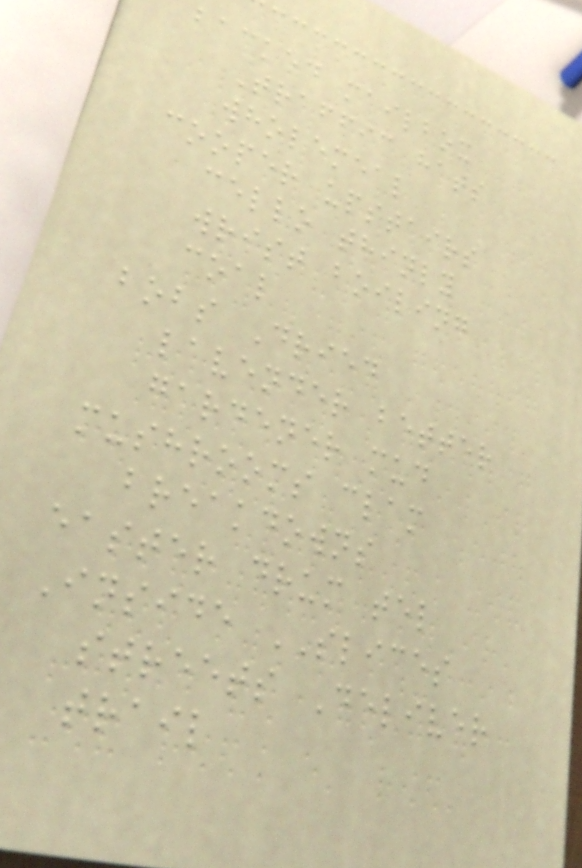backed mailbox
Traffic hats
wholemeal
cooper upstairs
cello thinly
wrist boiling
coal
bobs Dried
lavender better
gardener mud
mushrooms clam
breakdowns
easter drum tel
Inside SLICES
streets Deliver
trail
